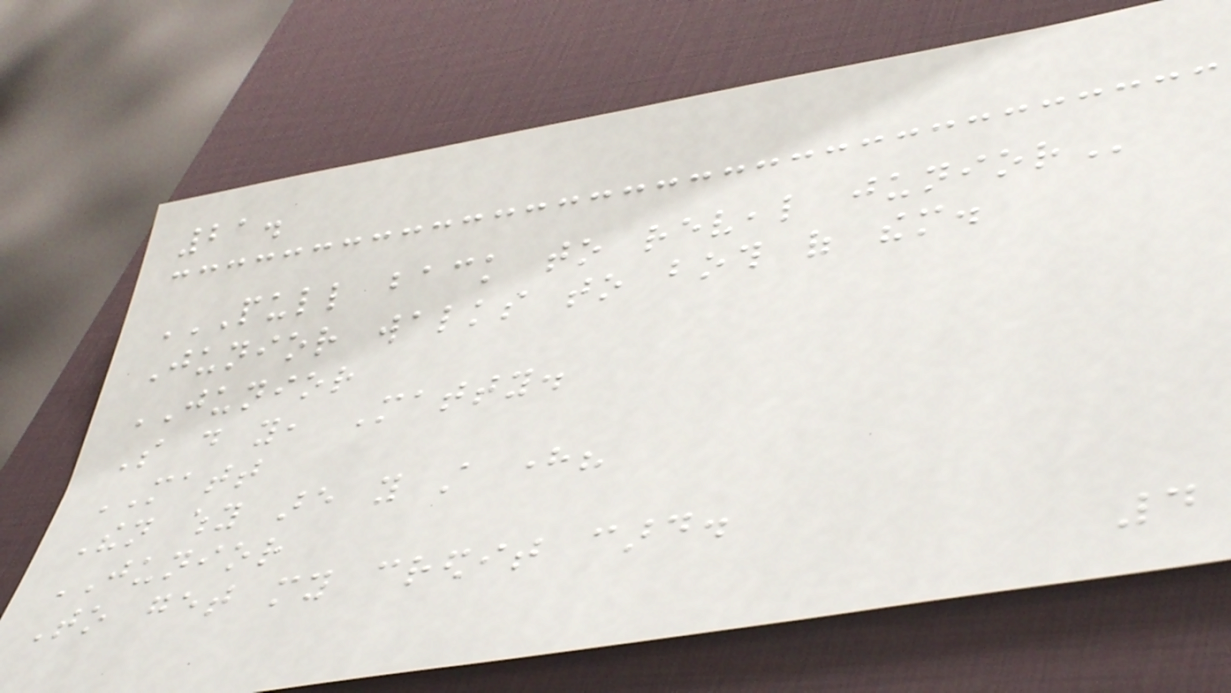21.
PULL BACK TO REVEAL JUNIOR
Junior walks to both of them.
JUNIOR
So do you, Matty.
MATT
Then why are you still here?
JUNIOR
To get my credit card.
4
